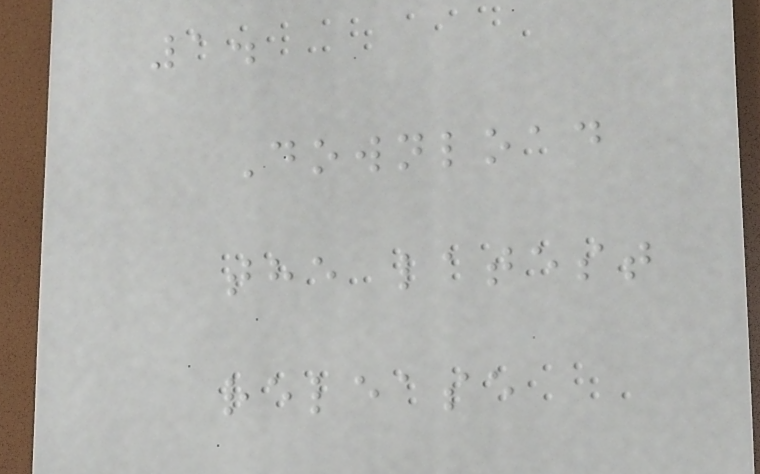1.
Download
the latest
release
